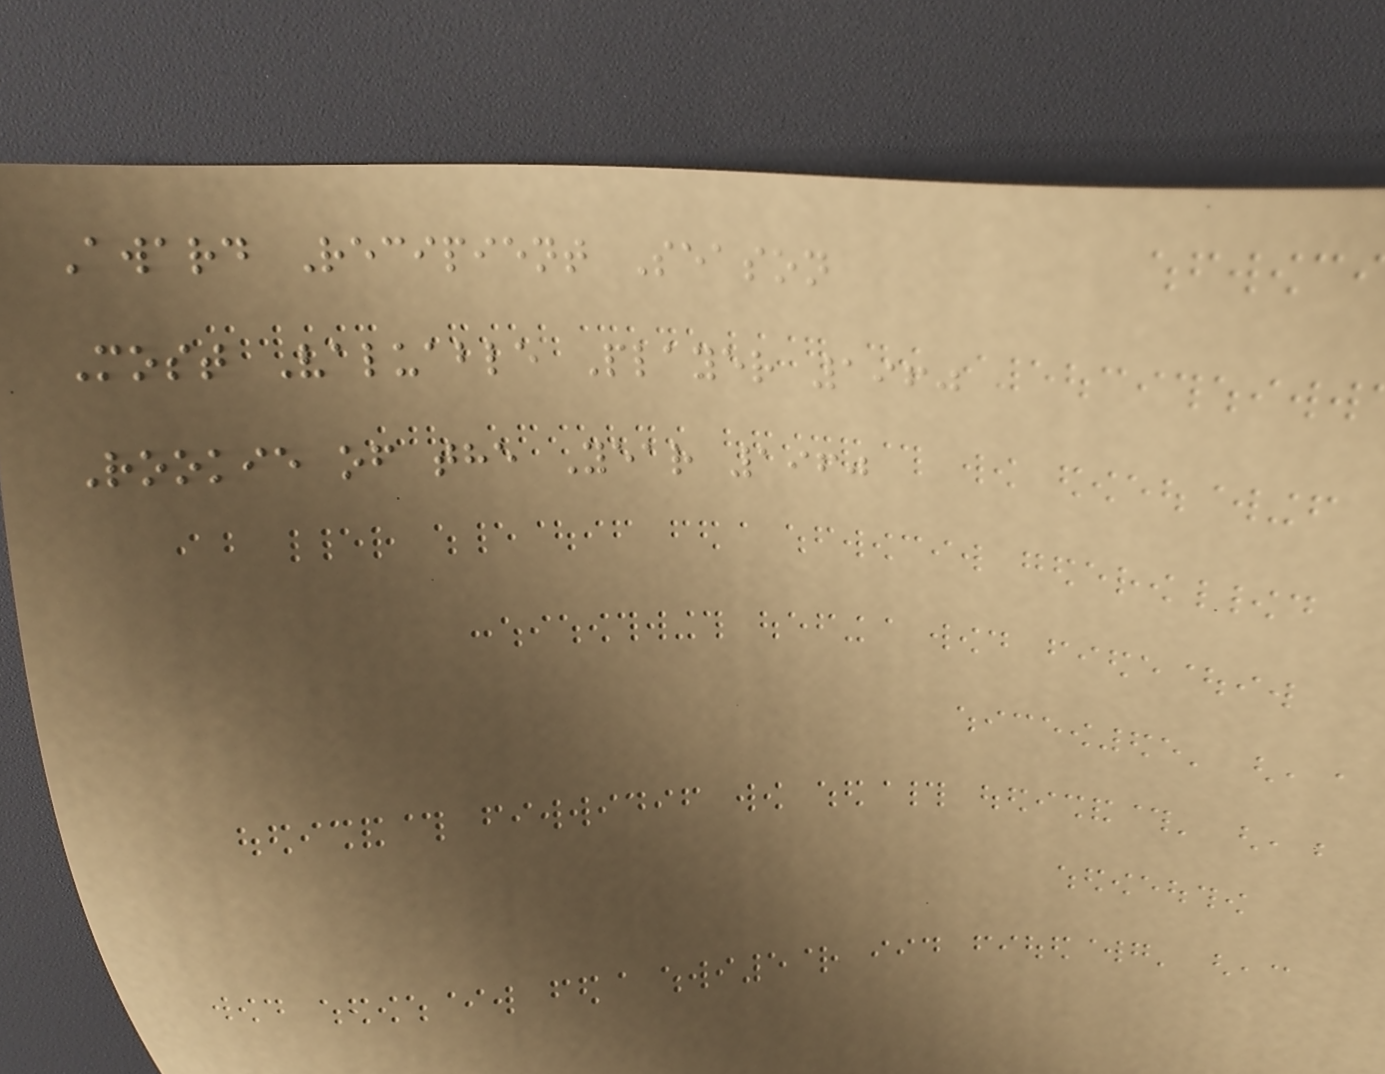Award Recipient Season
Most Valuable Player 1960
Rookie of the Year 1960
